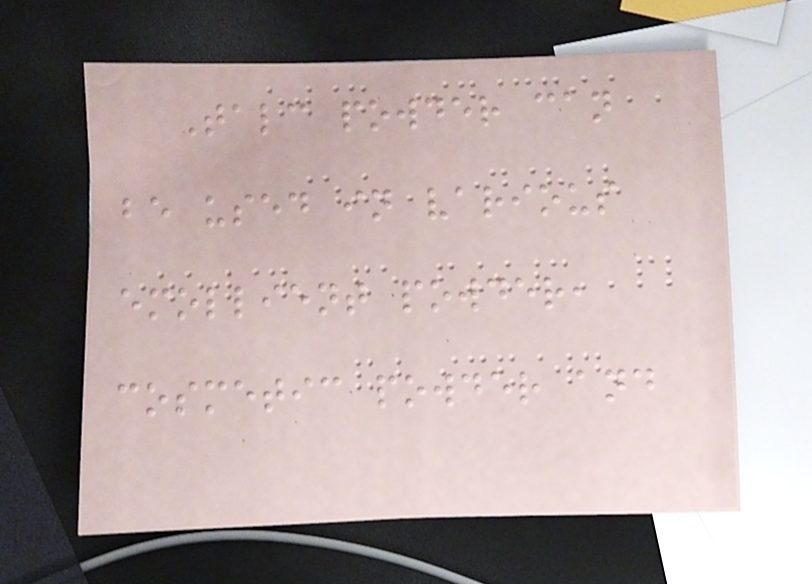Talc powder can
be used in various
emollient powder,
cosmetic powder and
